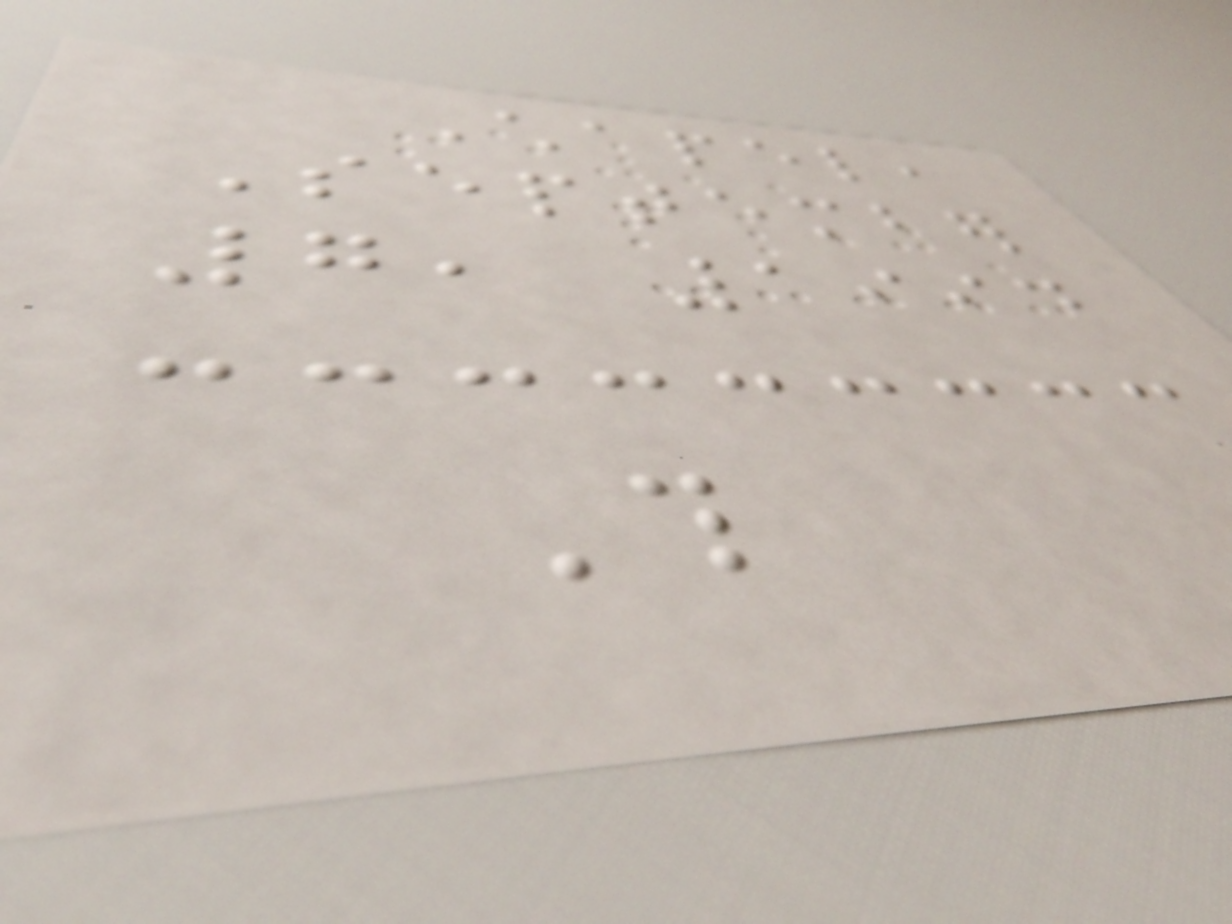Chapel,
September
7, 1994
This
